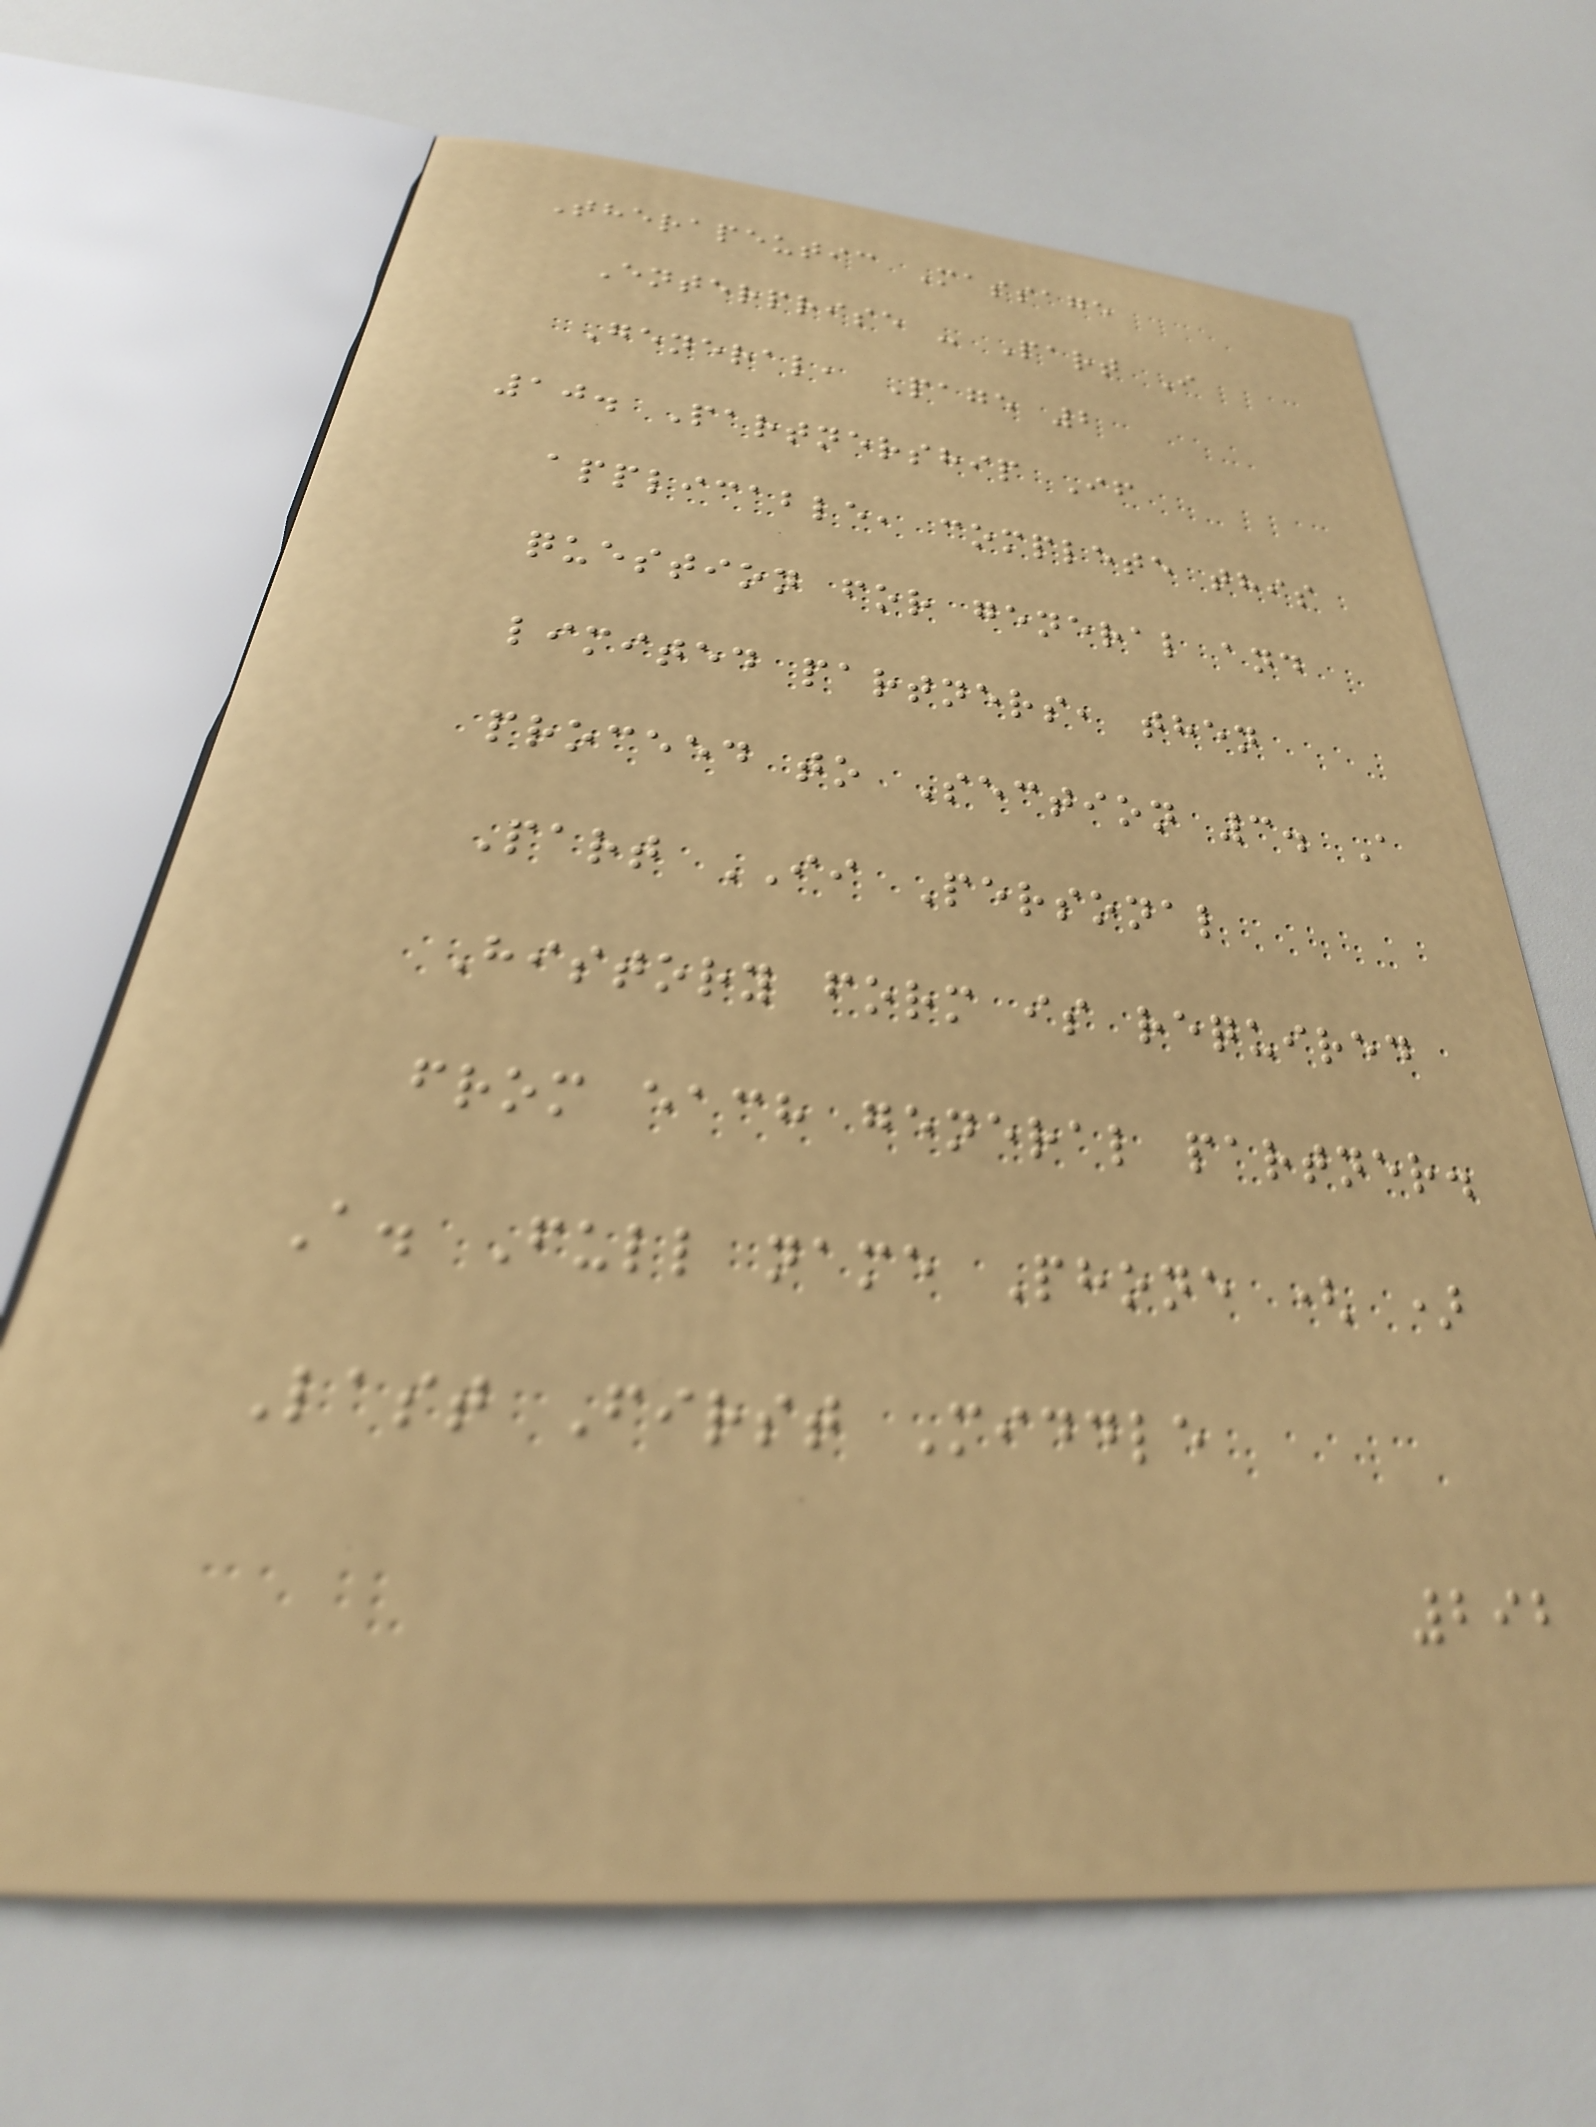Therapeutic Massage
Enterprise - Part I
General, Page 2
10. Partnership If
applicable, complete this
question for general and
limited partners, then
proceed to Section 3. A
Part II Personal
History form is required
from each general partner.
A. Full name Phone ( )
Last First Middle
292
